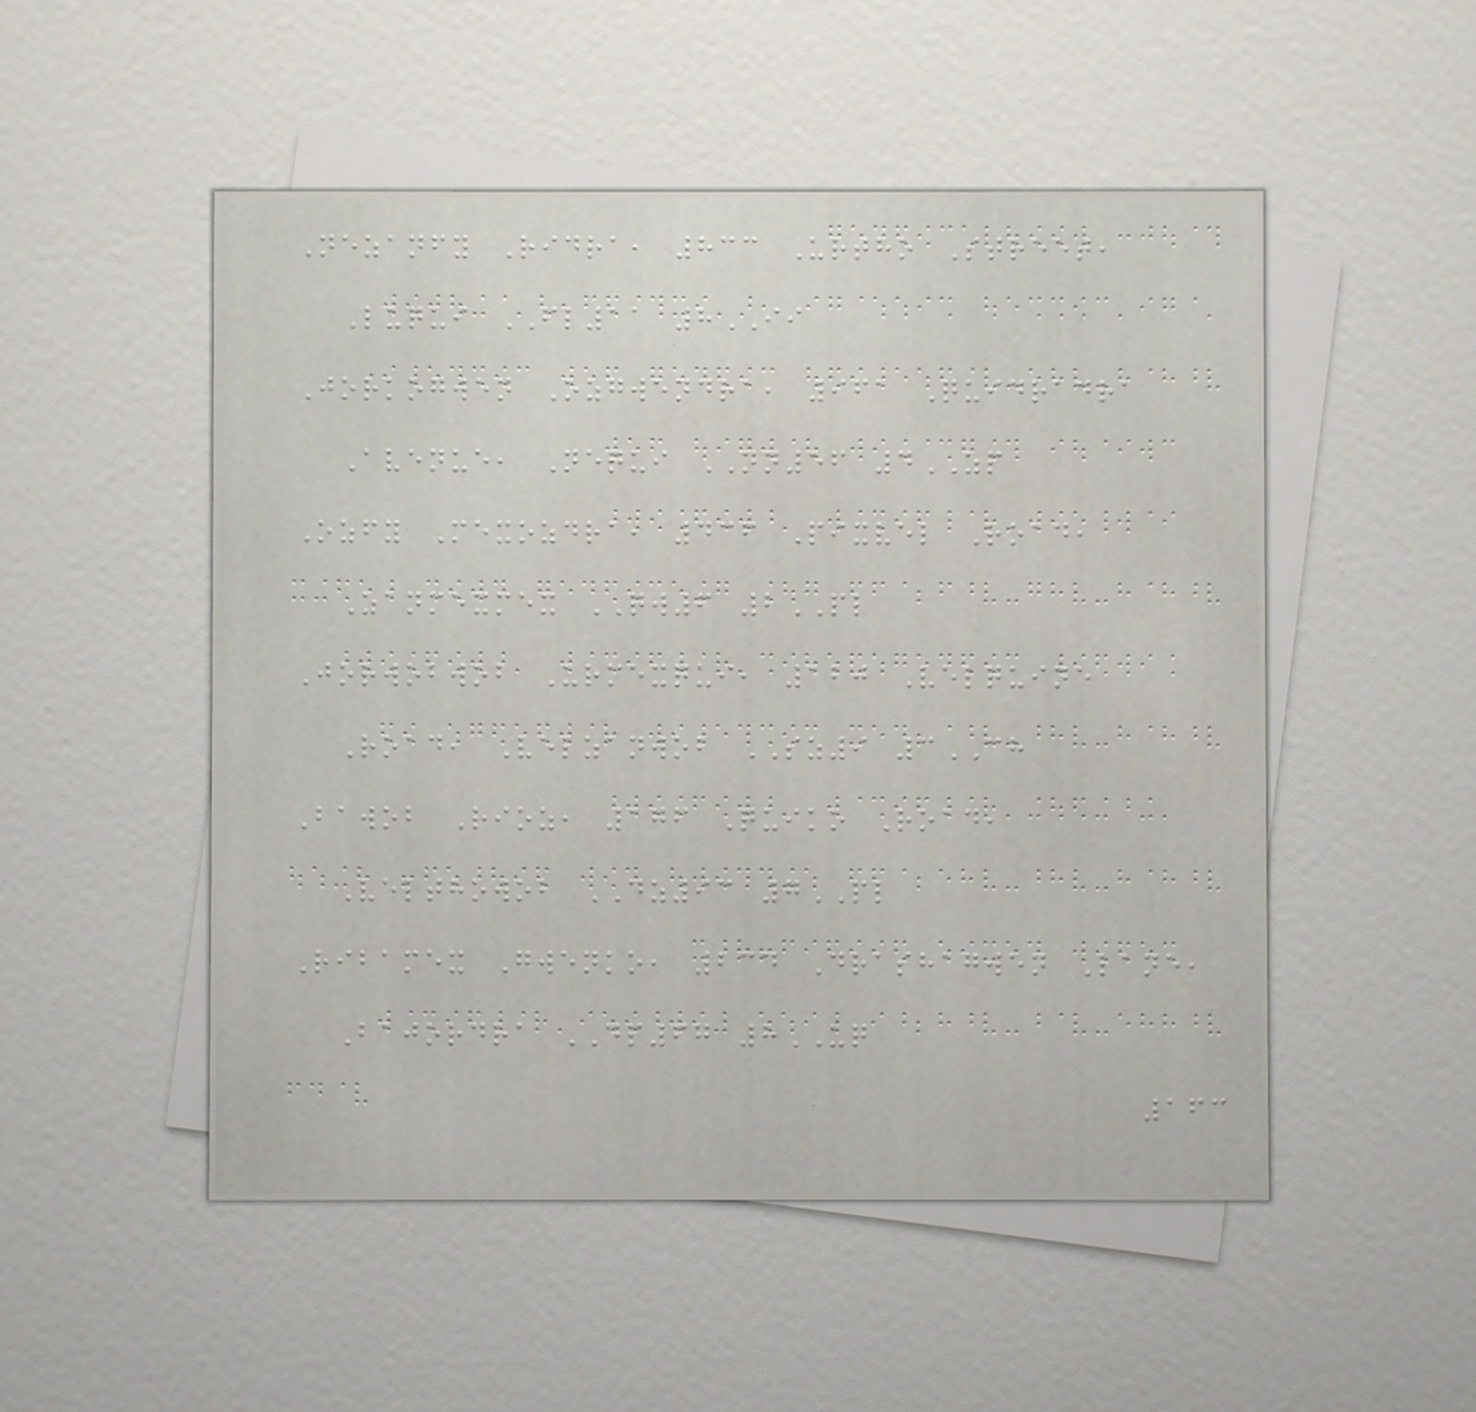Nezanfy Ridra, 833 Urtho Street,
Luqui FL11 8II
Jorkogwen Ozgwendra, 961 Quidradra
Avenue, Nequi NN56 4ZP
Ozfy Mexozdra, 436 Pixvel Road,
Zanmexmex QW6 2PL
Jorwobwob Urmexqui, 120 Velquine
Road, Velzanwob SZ9 3CH
Bawob Rioz, 176 Quiko Road,
Velthowob DZ93 7PL
Ribamex Gwenko, 234 Drashagwen Lane,
Bajordra DP67 8UQ
163
